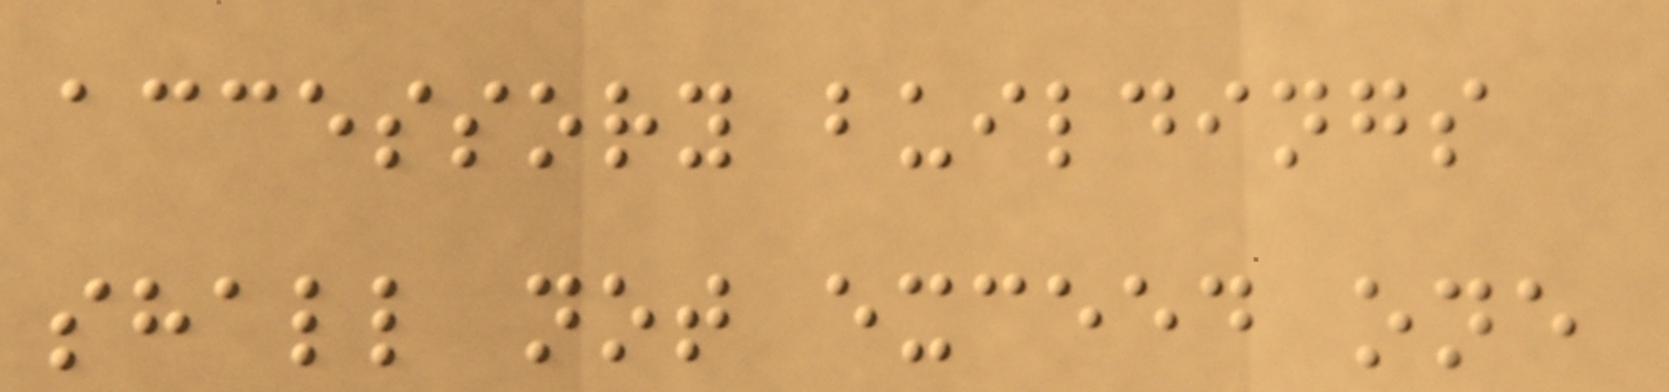accessory buildings
shall not exceed one
